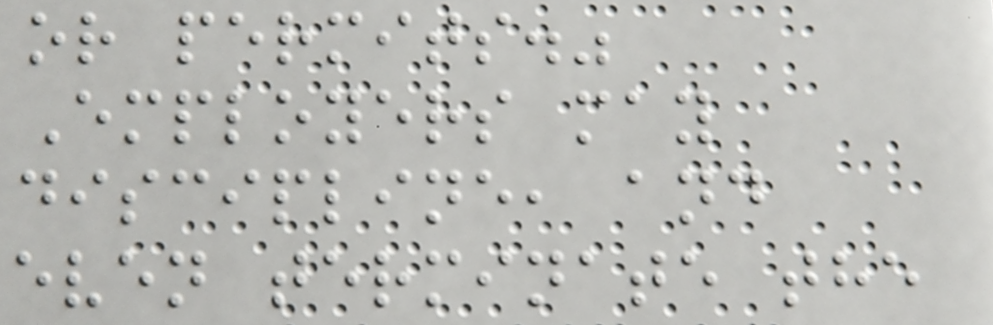or permits."
Employers may
discipline, and
even terminate the
